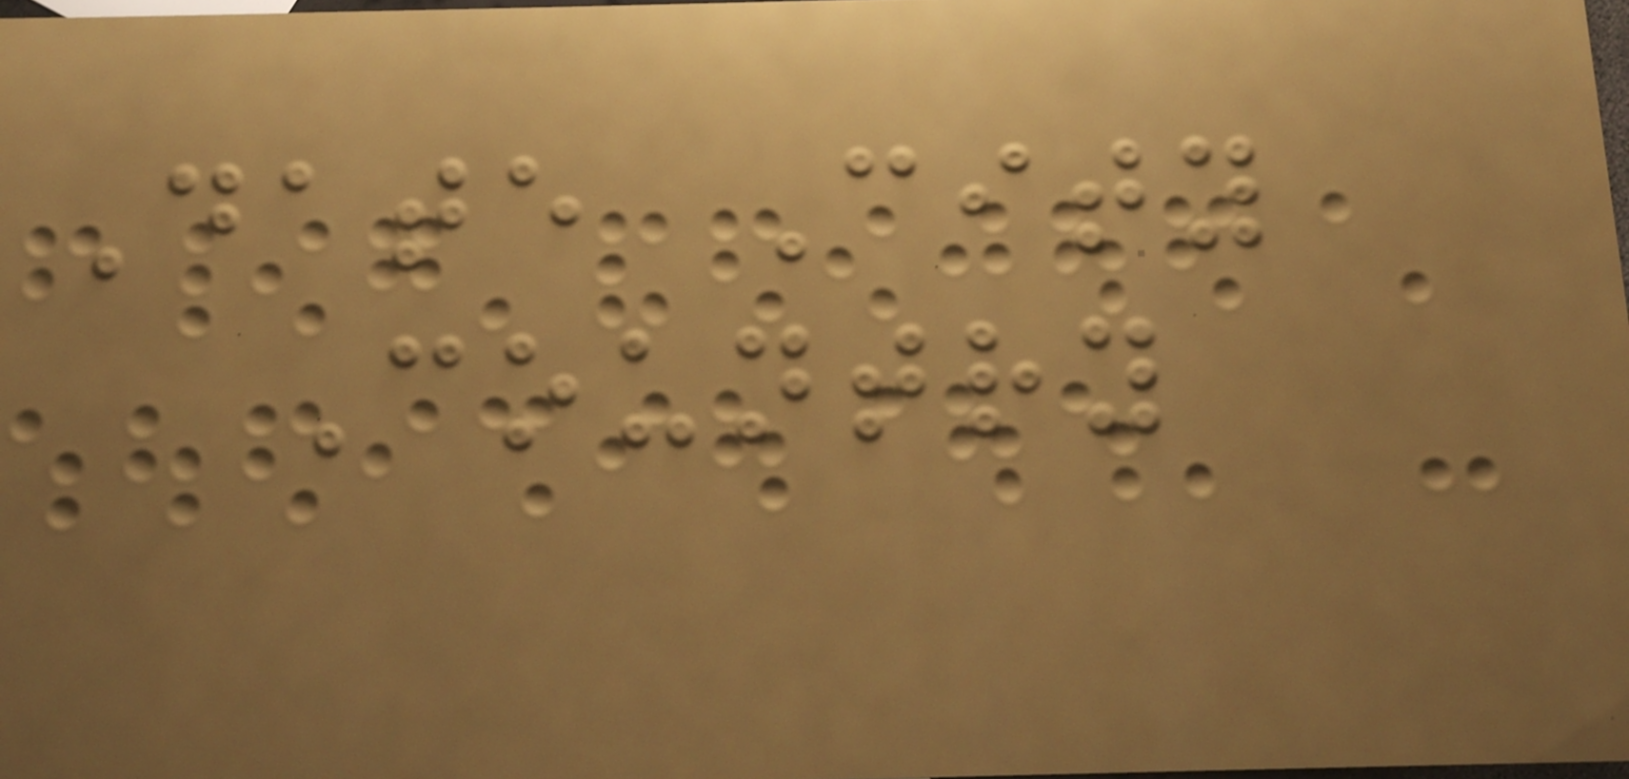Date City
Country
